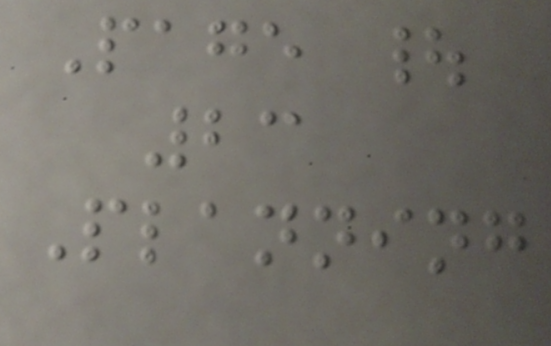Page |
23
Planning
